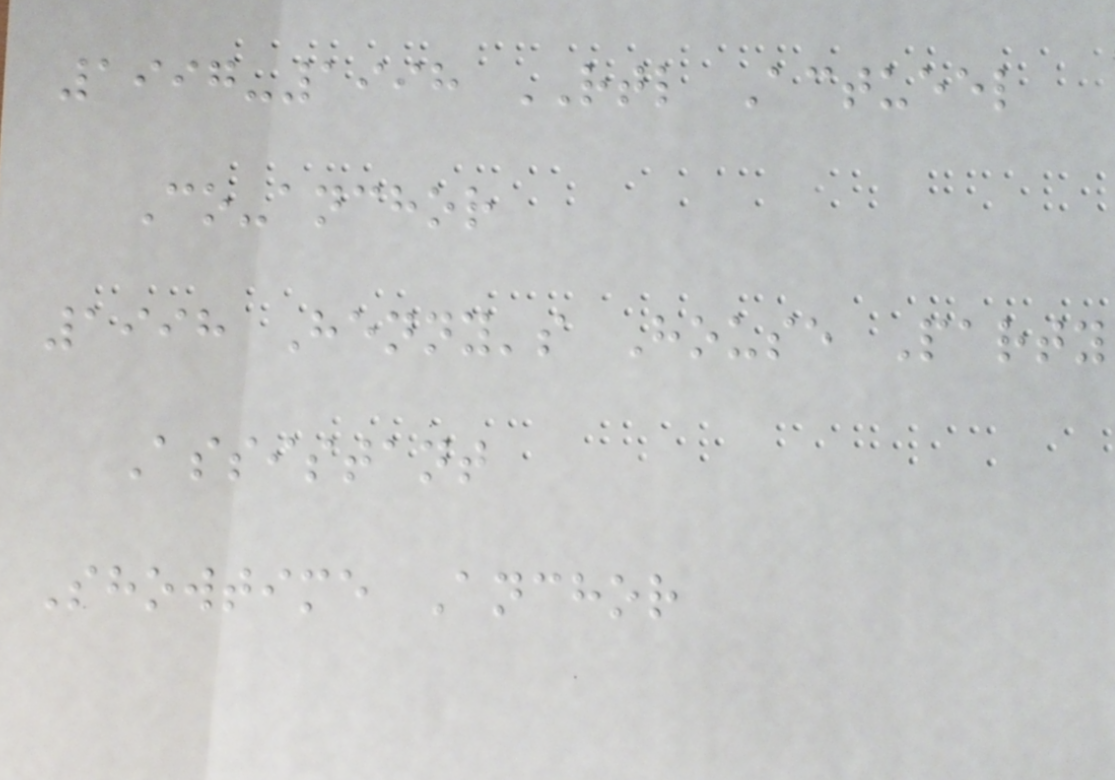1997-1998 RTL Actueel
Co-anchor
1998 Henny's House Party
Assistant
Showtime Anchor
